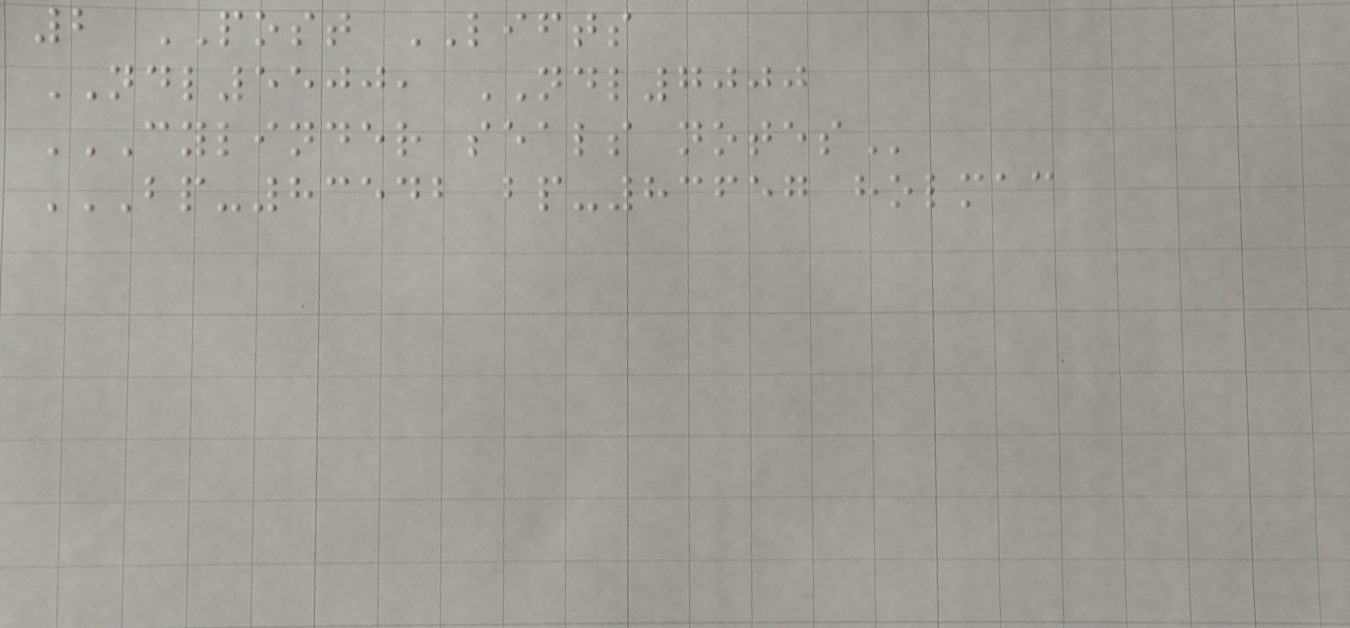2 POST LIFTS
NDL5500, NDL7000
CYLINDER SEALS NOTES
BP-83542 BP-83657 HOLMAC
